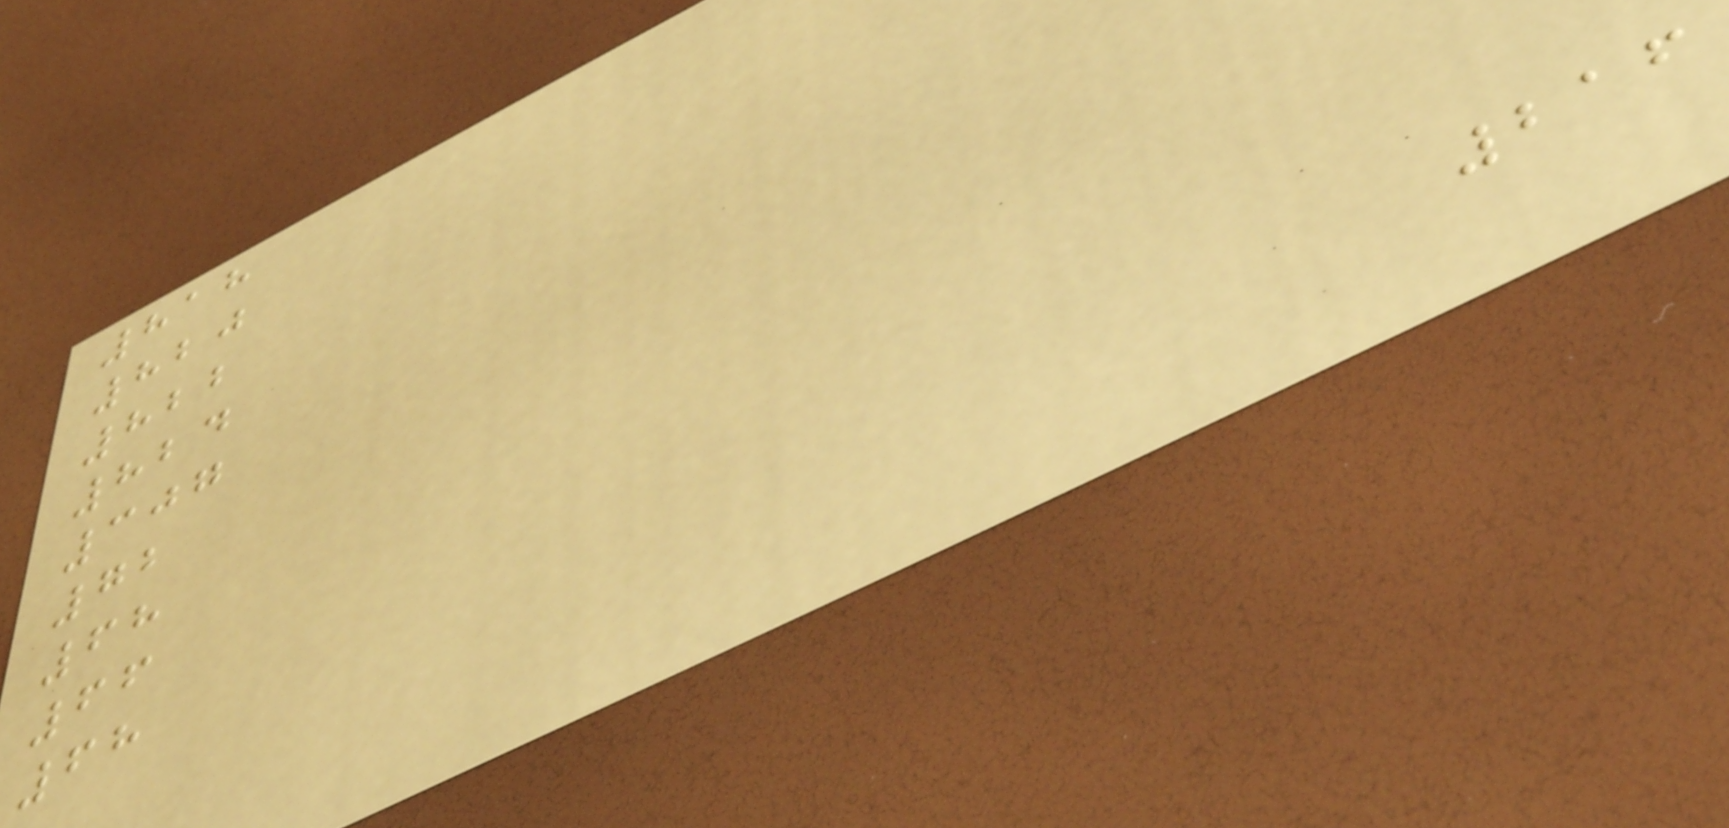818
820
822
824
307
72
68
66
68
216
